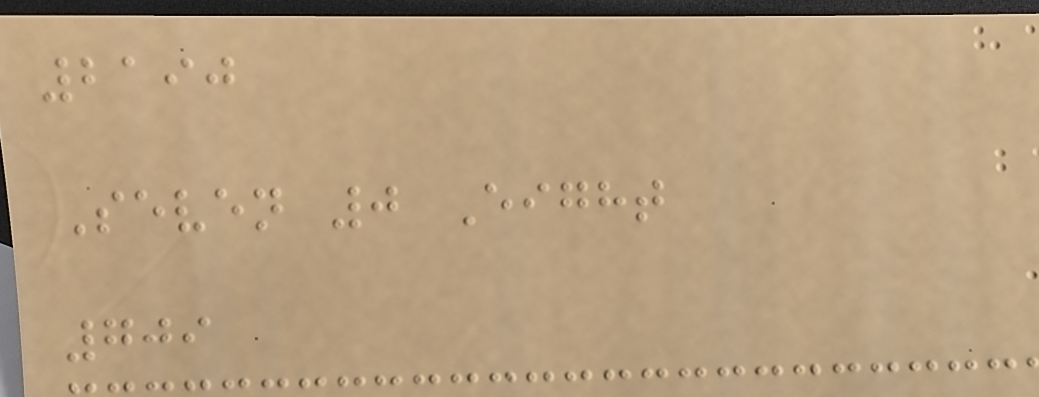2190
Seven 0 Eight
709
